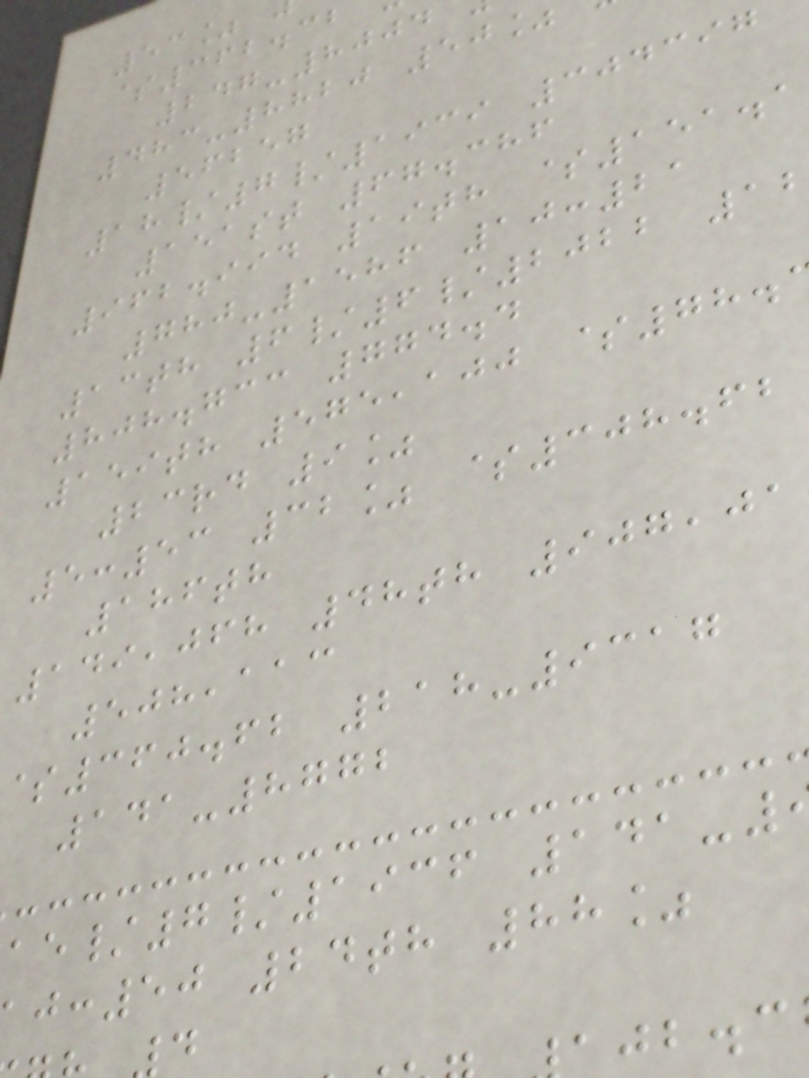$362.32
247-8004
483-8820 50
56257
18/7/1939 304397
151st 67.386
962.994 19th $151.1
780-1586 10:21
13th 6/6/2022 1
808.733 774.4
159th 575,100 $78.
23rd 9%
5:53 32% $308.62
186th
149,068 48th 907,01
508,113
360.62 218-9317
141-8772
/7/1936 141-
:50 24th 88%
